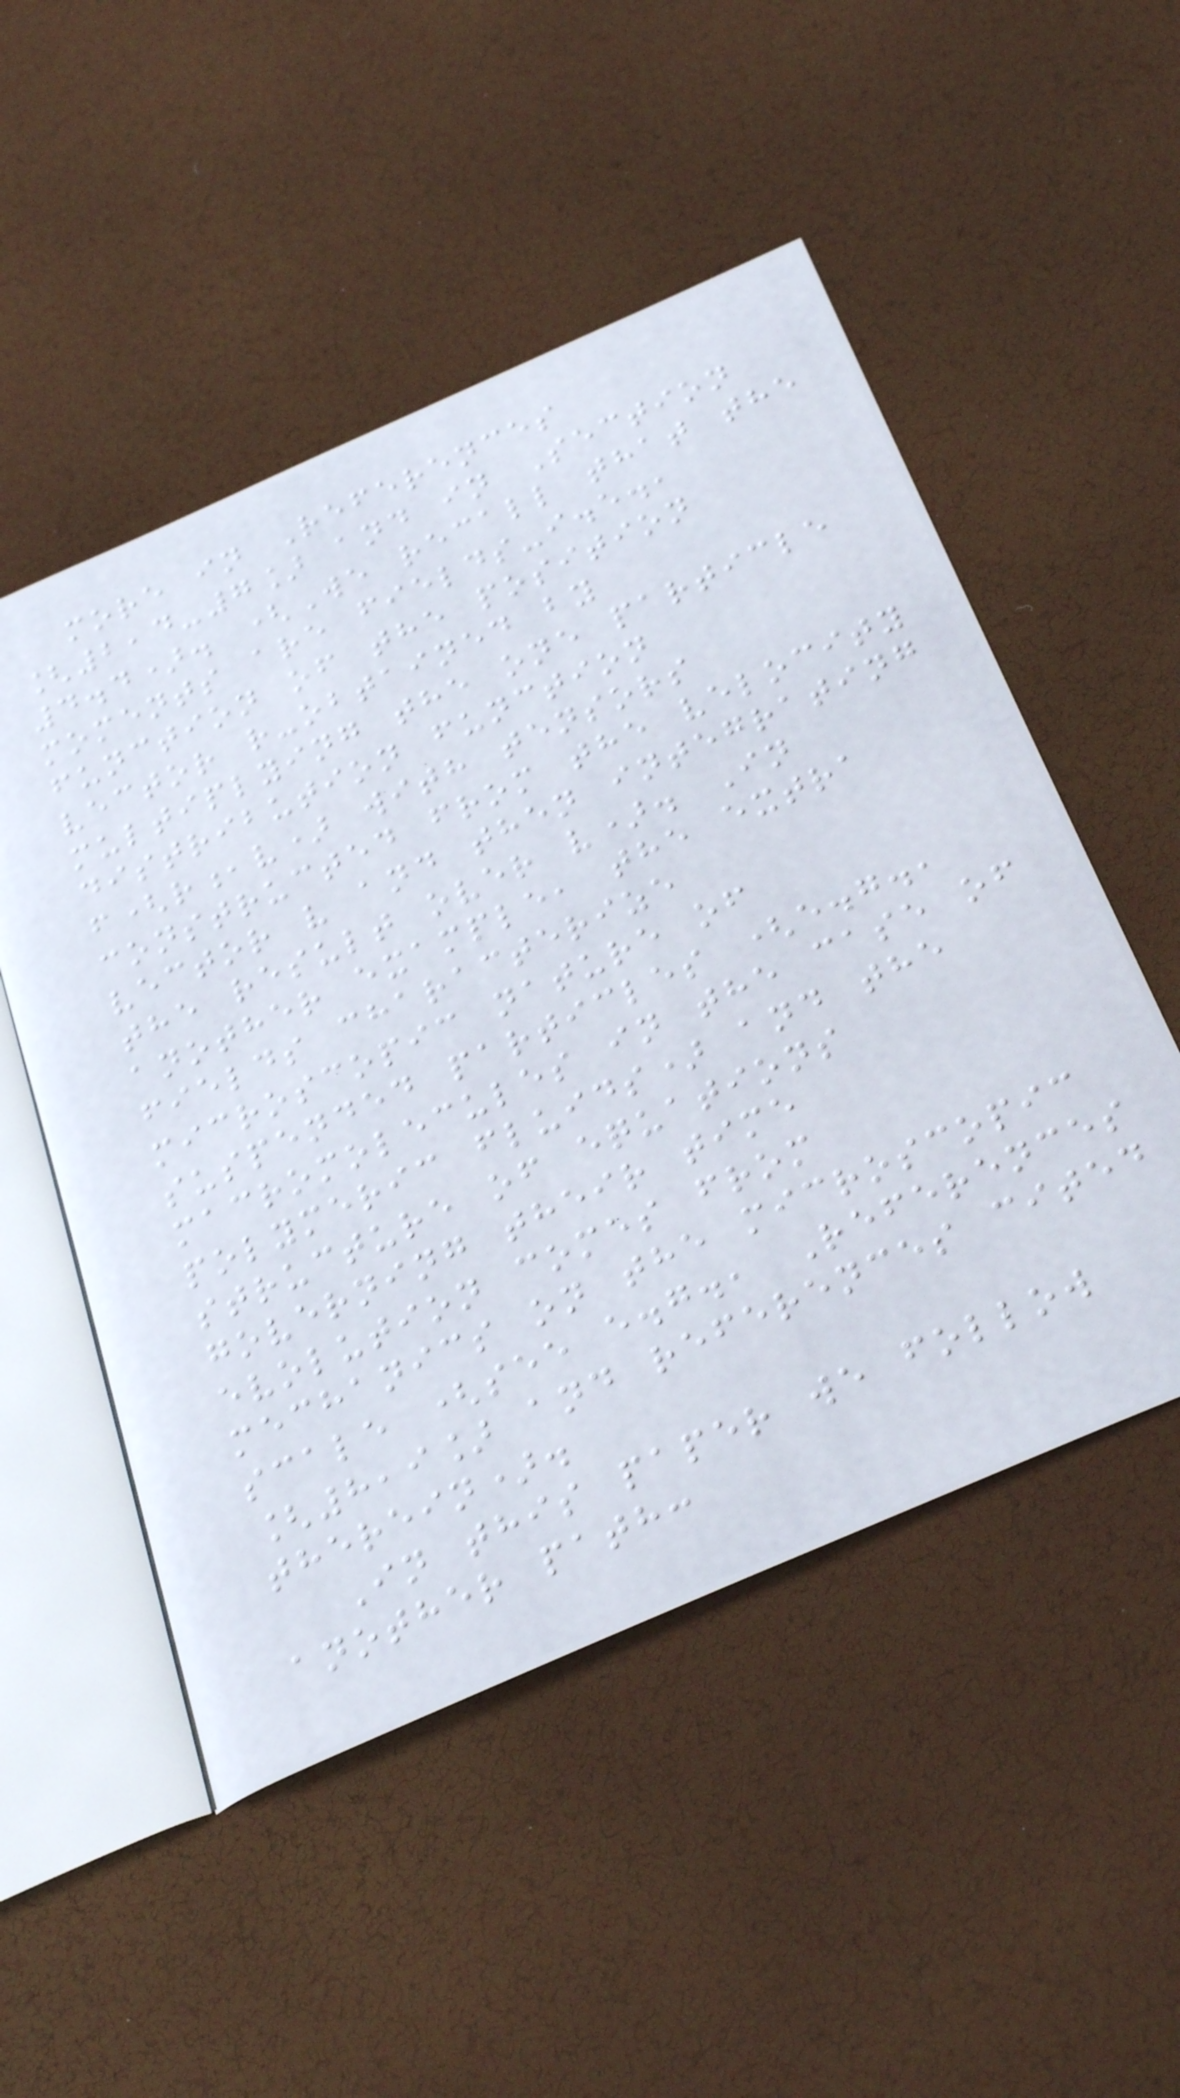more in References
[2,4-7] and in Section
4.4). (We recall that the
moments are fields-i.e.,
function of the position
vector r-obtained by
multiplying the one particle
distribution function
f(r,v) with tensors
constructed from the velocity
vector v and then integrating
the result over v). In
another example, the extra
fields characterize
microscopic nature of
suspended particles (e.g.,
macromolecules in the case of
polymeric fluids) and the
structure of equations
governing their time
evolution comes from
mechanics on the microscopic
scale (see e.g., References
[8,9] and references cited
therein).
In this paper we follow
another path:
